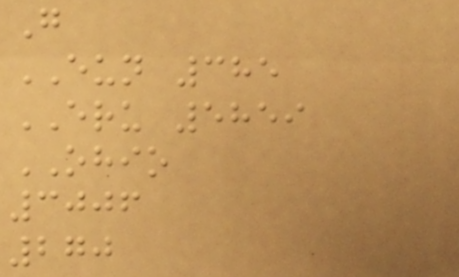G
EUN 385
ERU 5859
OHIO
3006
270
